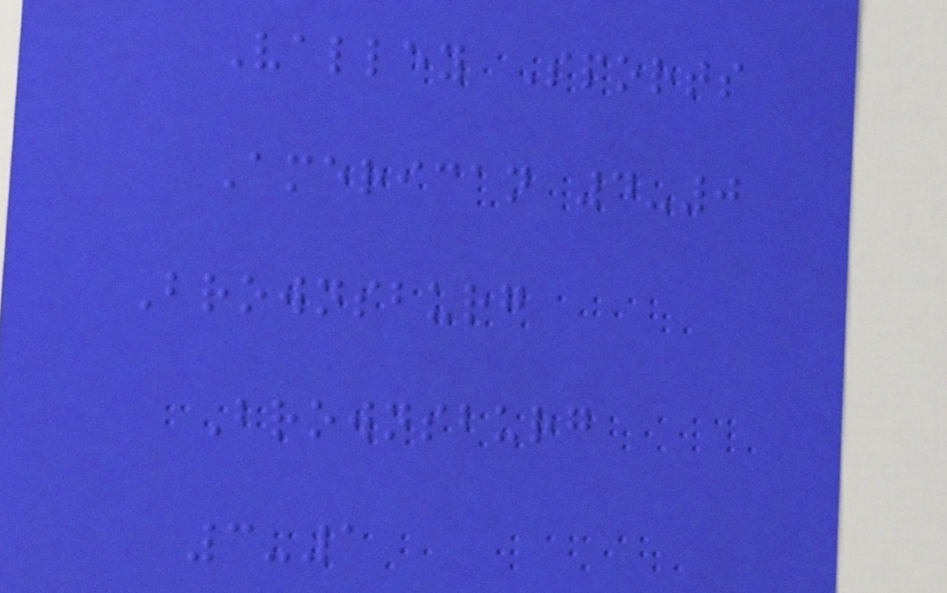Valley Sports
American 4-0
Brownsburg
Brownsburg
3-1
